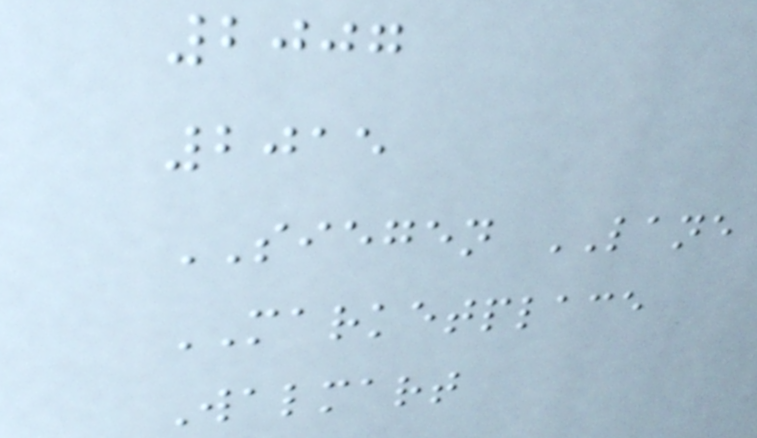2007
2015
SIEGEN LANE
MARKETPLACE
Walmart
